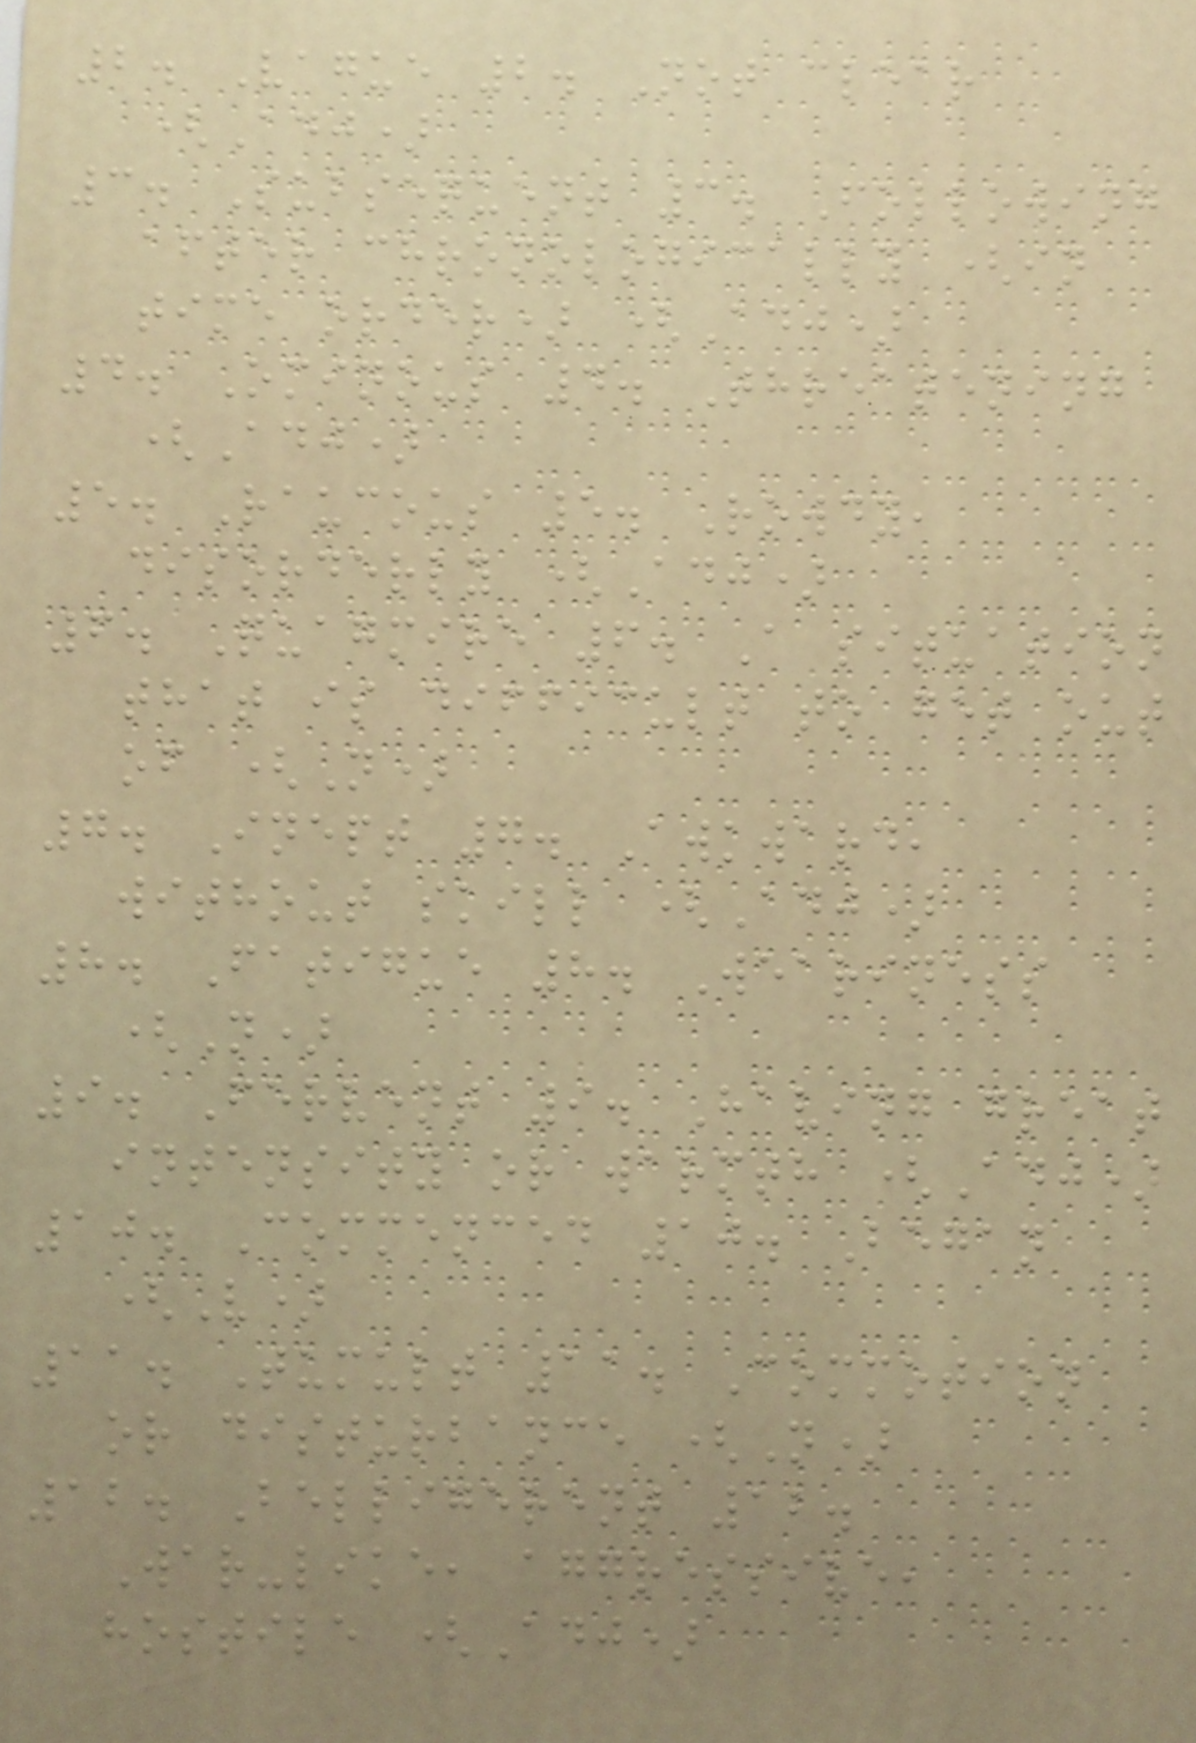2. Vague 2. Not clear
(Adj)
3. Subsequent 3. Following
after chronologically (in
time order) (Adj)
4. Ominous 4. Threatening
(Adj)
5. Raucous 5. Rowdy,
disorderly (Adj)
6. Quagmire 6. A situation
that is difficult to get out
of (N)
7. Inept 7. Awkward,
without skill (Adj)
8. Fatigue 8. Weariness
(N)
9. Fervent 9. Having great
intensity or warmth (Adj)
10. Commenced 10. Began
(V)
11. Tumult 11. Commotion
or disturbance (N)
12. Belligerent 12.
War-like, aggressive,
hostile (Adj)
